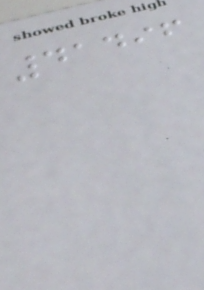41496
